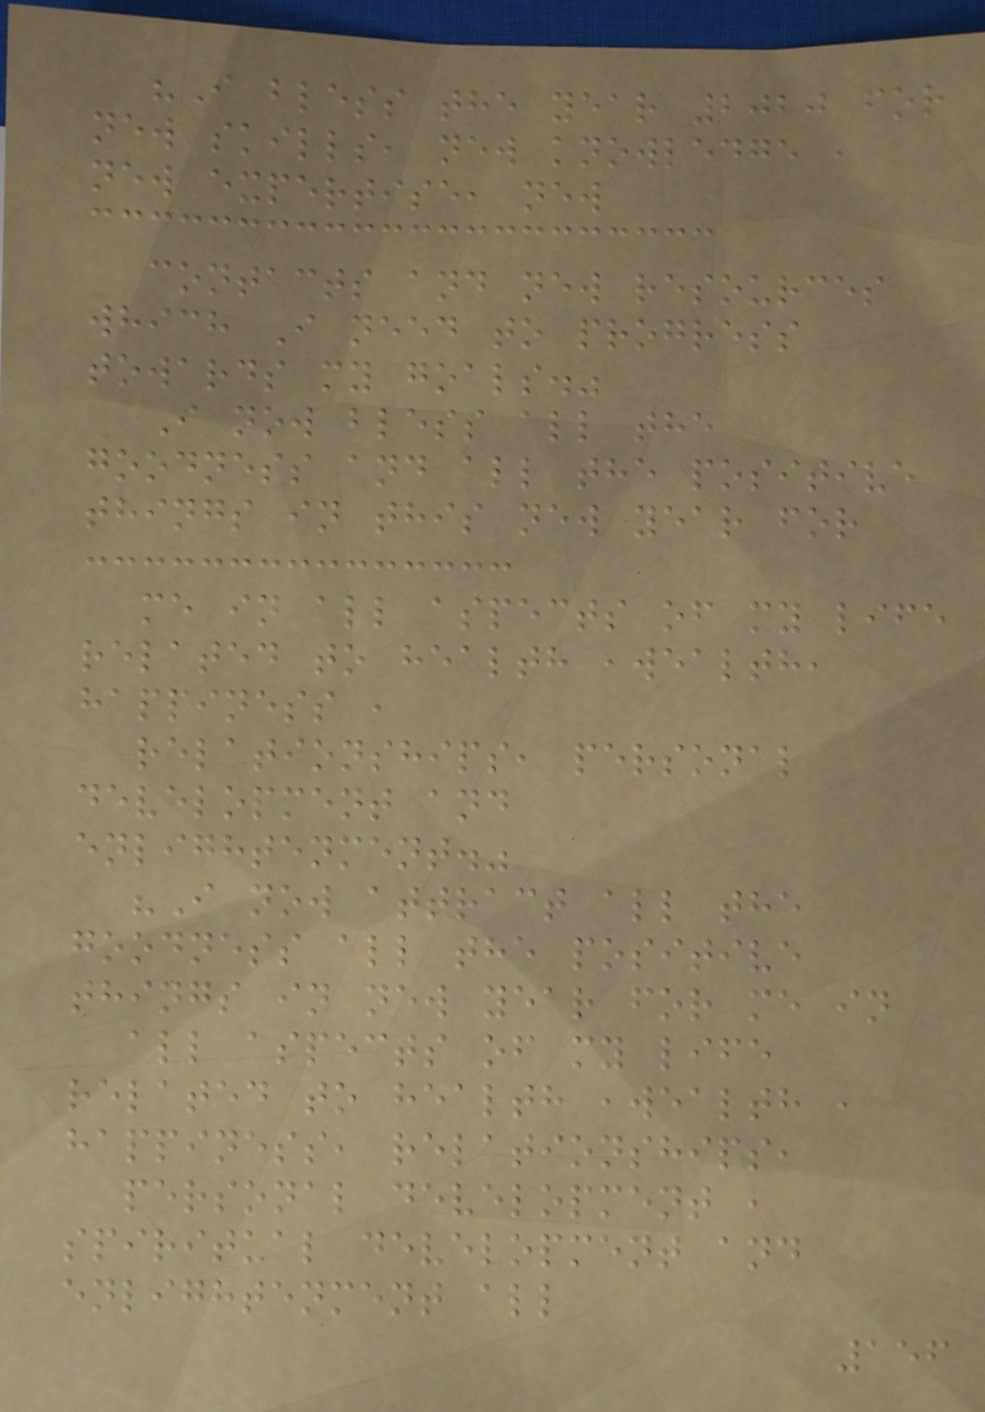"I bless the year 2020 for
new skills, new knowledge ,
new expertise, new
contacts and new resources
which I need to progress
towards my goals."
I now bless all the
goodness and all the positive
things in this new year for
me in all aspects of my life
related to health ,wealth,
happiness ,
relationships, personal
development and
enlightenment."
"I now attract all the
goodness all the positive
things in new year for me in
all aspects of my life
related to health ,wealth ,
happiness, relationships,
personal development ,
spiritual development and
enlightenment all
156
